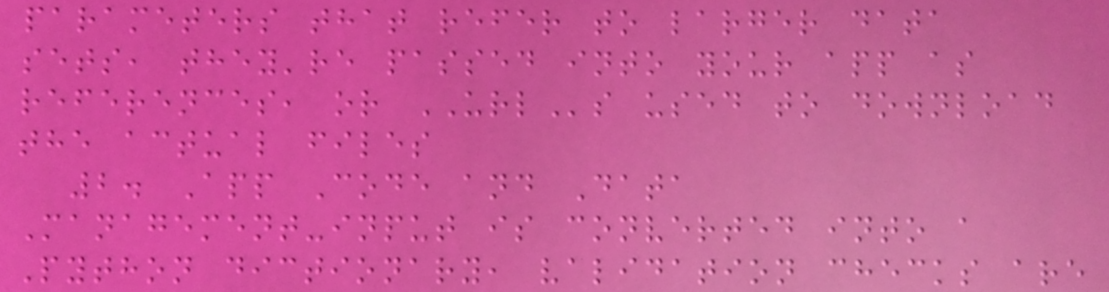parameters that refer to larger data
sets, they're passed into your app as
references, or URLs used to download
the actual files
2. App Code and Data
Management-input is converted into a
Python dictionary, validation checks are
